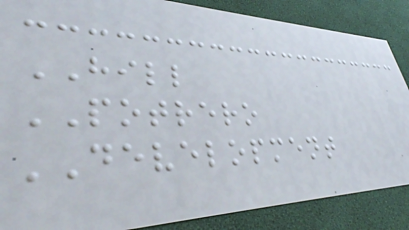HILL
POTRERO
DEVELOPMENT
